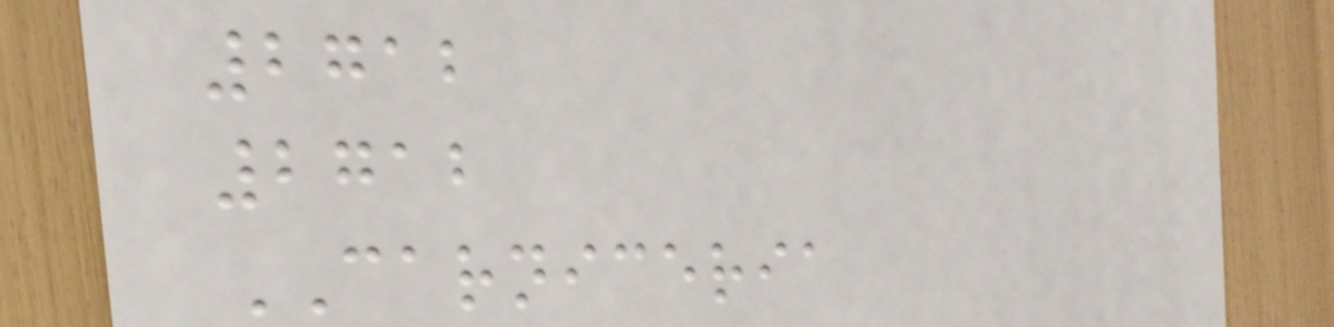2712
2712
CARNICERIA
